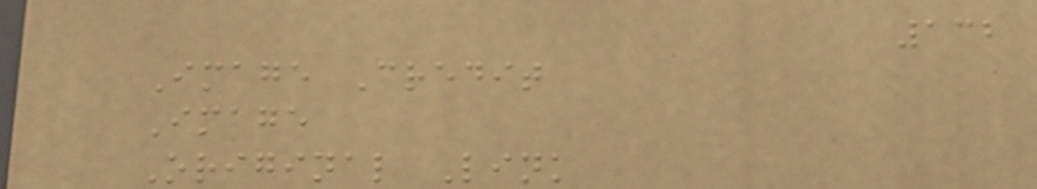132
Image Credit
Image
Original Link
